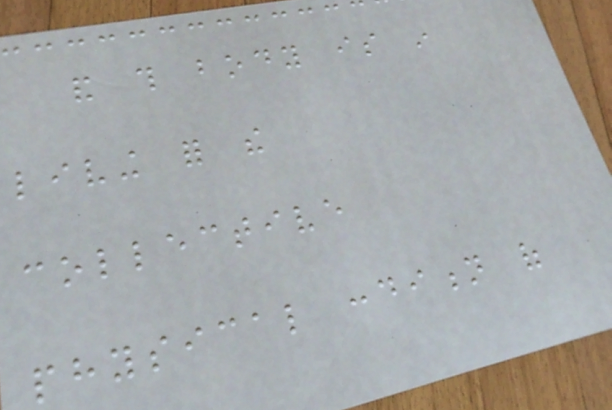and this body is in
living for the
collective
physical condition of
